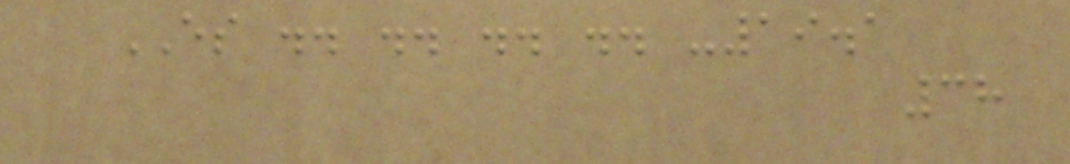ES .. .. .. .. -19.1
38
